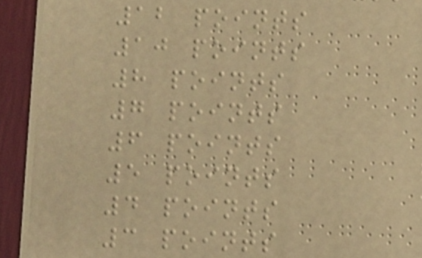12 points
10 points
8 points
7 points
6 points
5 points
4 points
3 points
